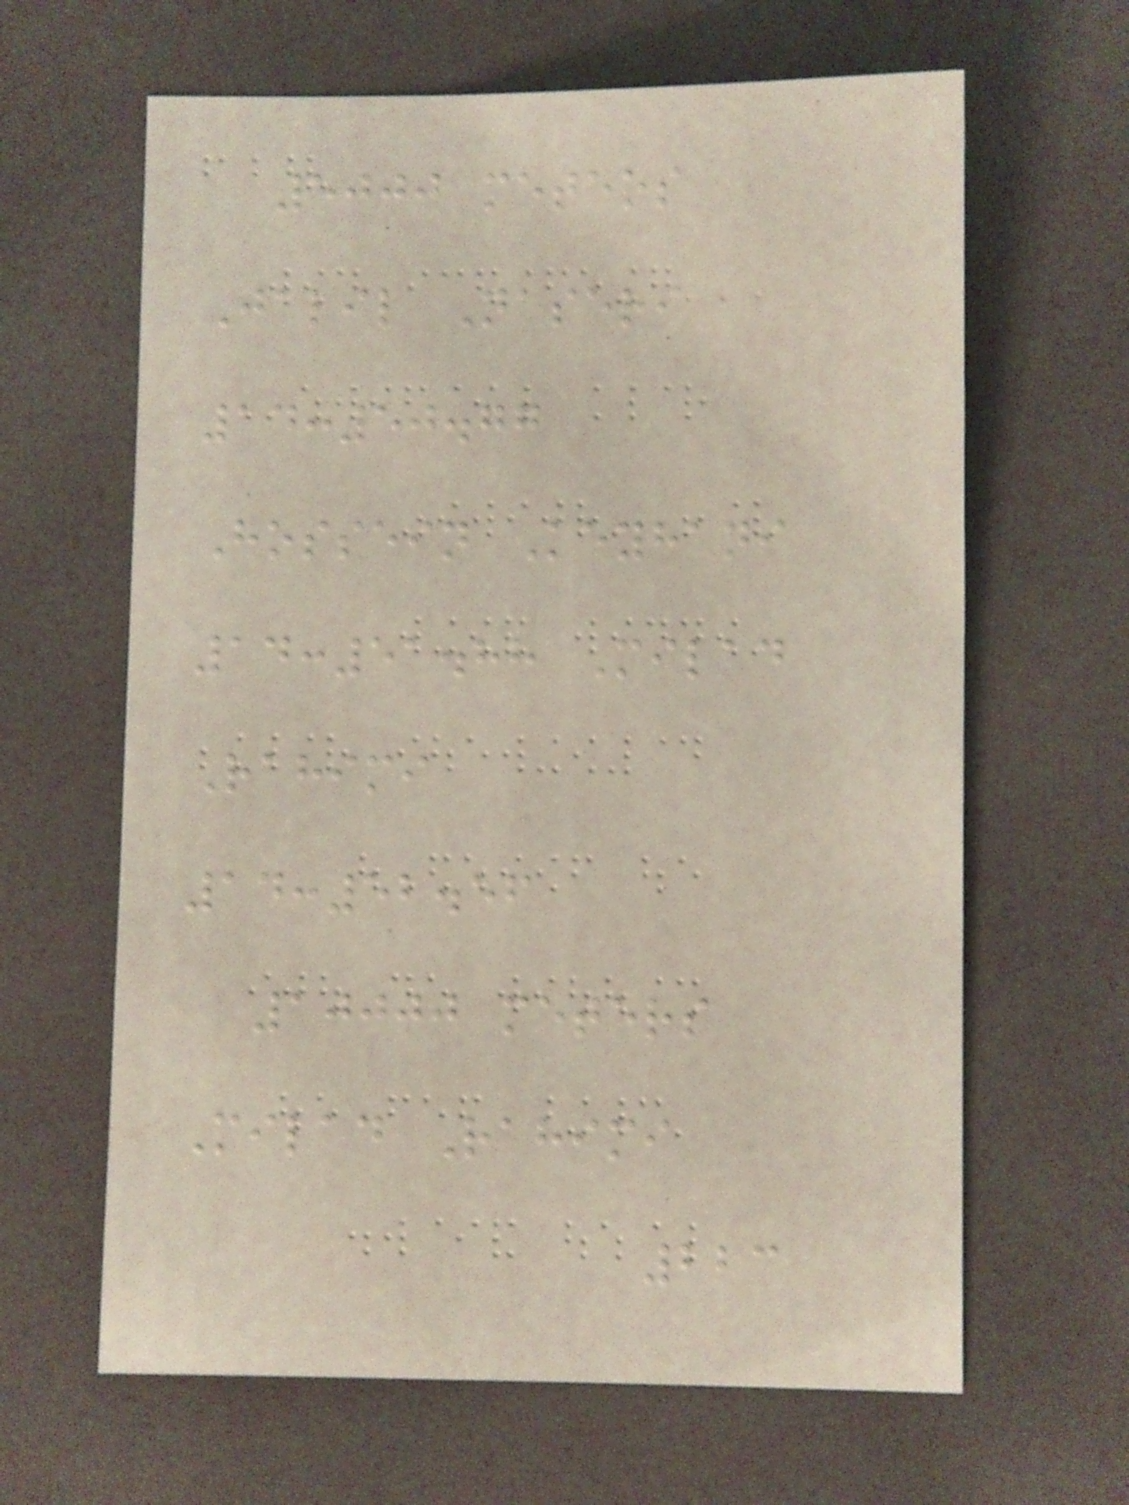5000 meters
Jalil Naseri
14:50.77
Hossein Keyhani
14:51.88 Milad
Rahimi
14:52.56
10000 meters
Milad Rahimi
223
